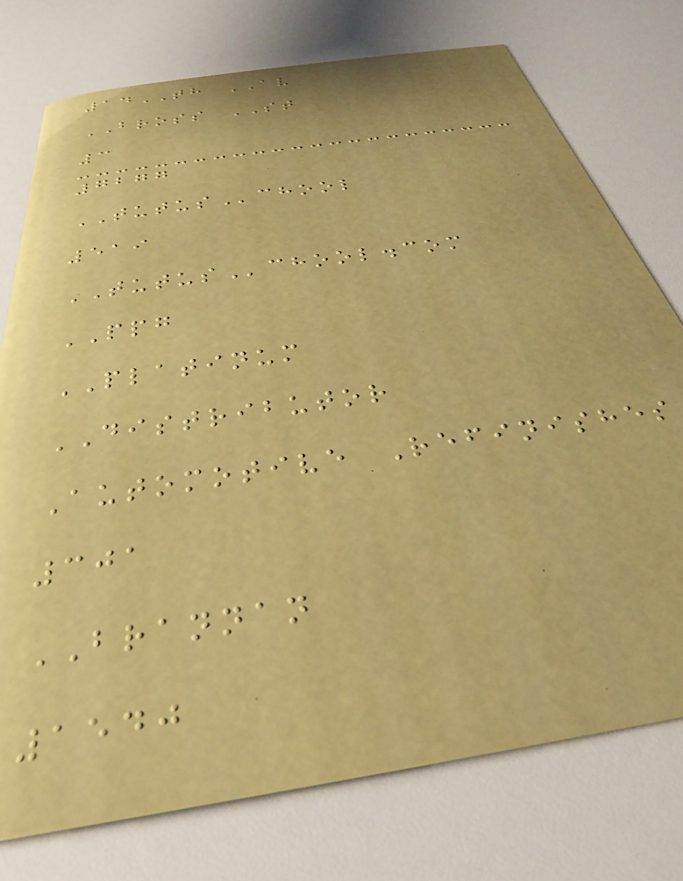14TH AV
BROSS ST
3
7277
TUTUSchool
519
TUTUSchool.com
PPG
PLATINUM
DISTRIBUTOR
Automotive Refinishes
301
BRANNAN
1540
